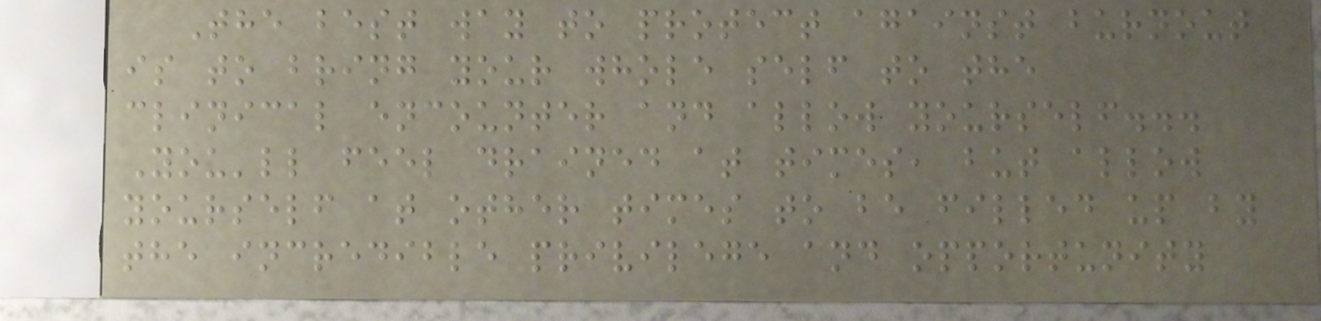The best way to protect against burnout
is to bring your whole self to the
clinical encounter and allow yourself...
You'll feel drained at times, but allow
yourself at other times to be filled up by
the incredible privilege and opportunity
